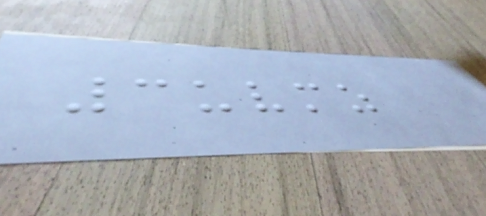3uvmz
